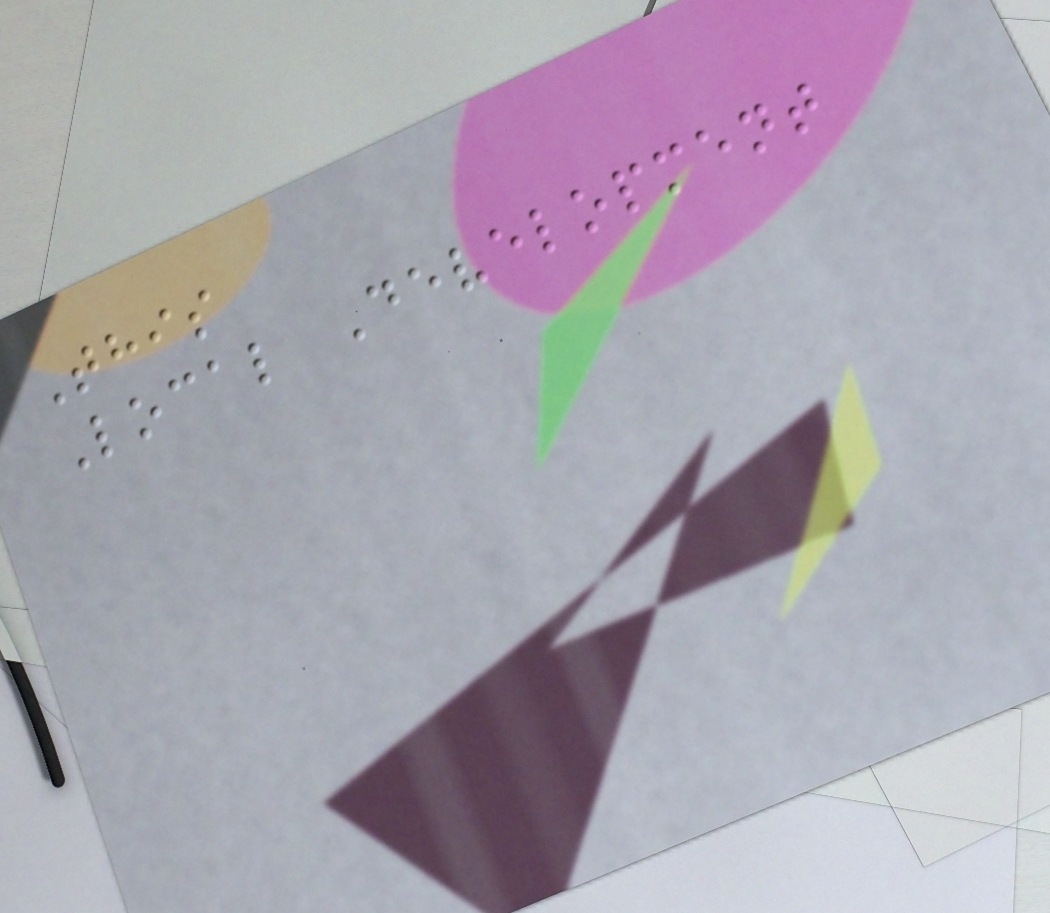This
Local Development
